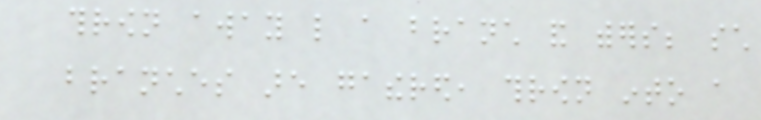thrown away like a branch and withers; such
branches are gathered, thrown into a
